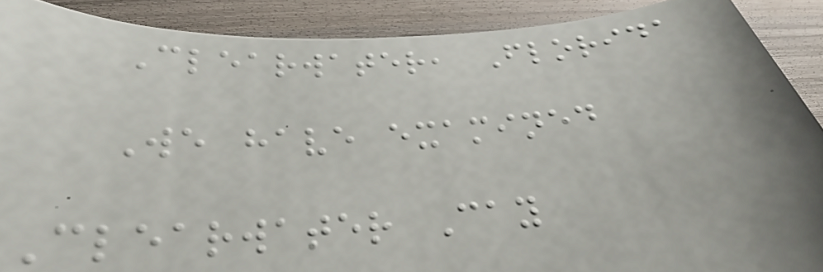Clearwater, Florida
We have examined
Clearwater Cay
